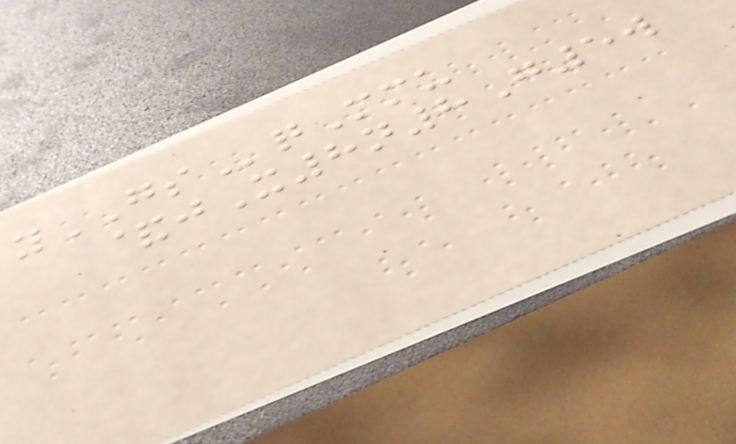yGSqMmu
&jX8n8G5w
